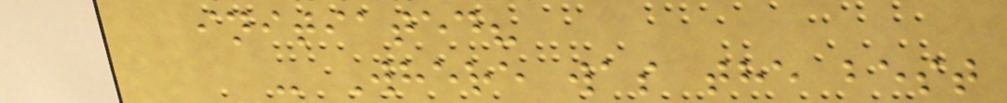initiated?
- Where was the best
